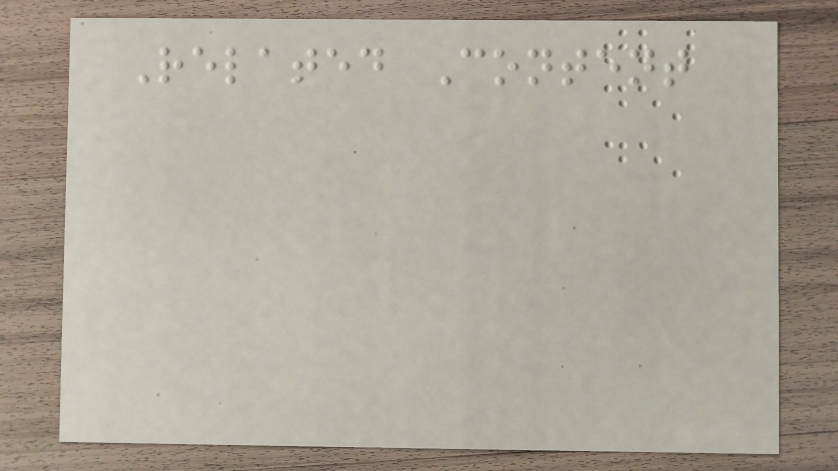Related Content
